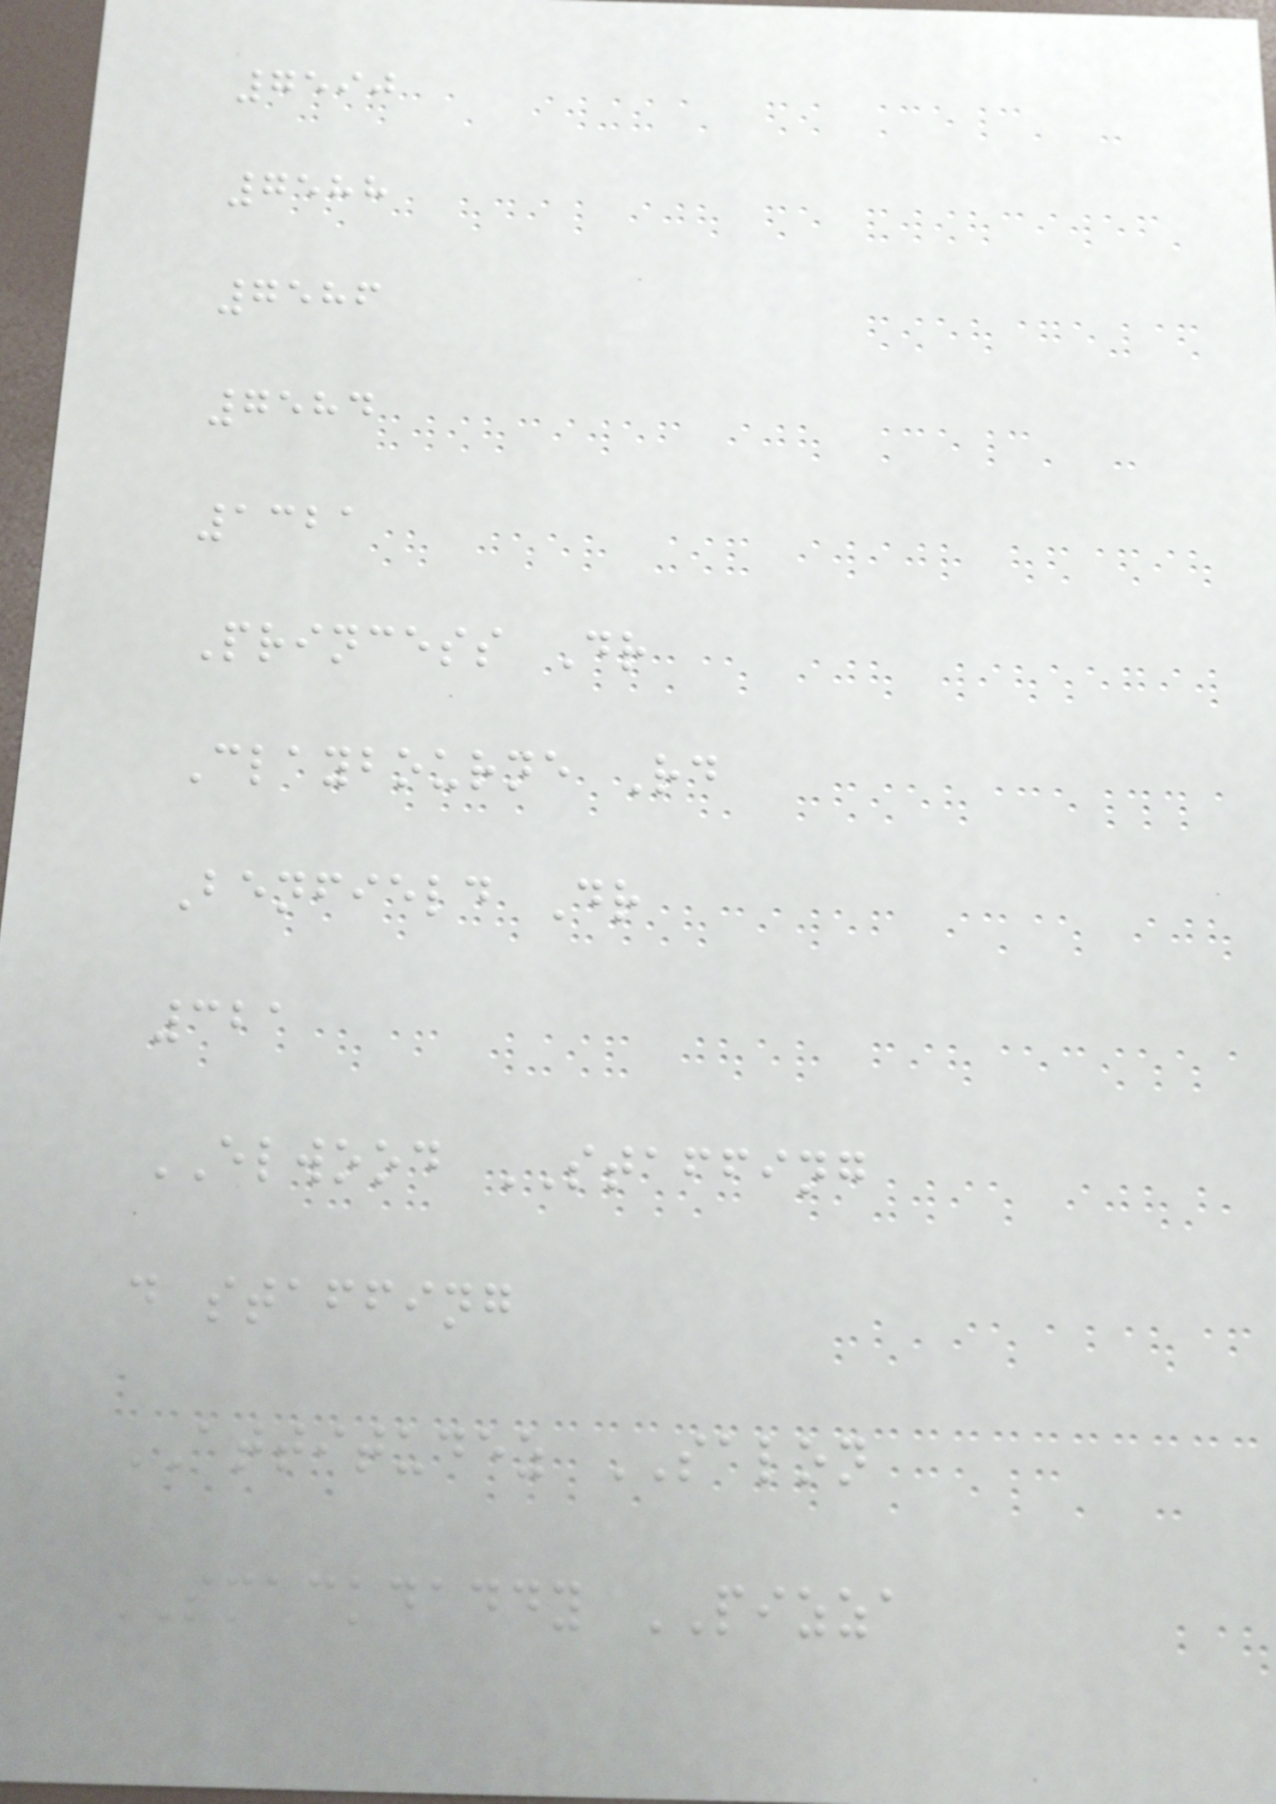7590
7588
7586
7584
1321
Princess Dr
Claybourne Rd
Benfield Dr
321
ELWOOD STAFFING
d staffing
ATTITUDEZ SALON
SMACKDADDY PIZZA
